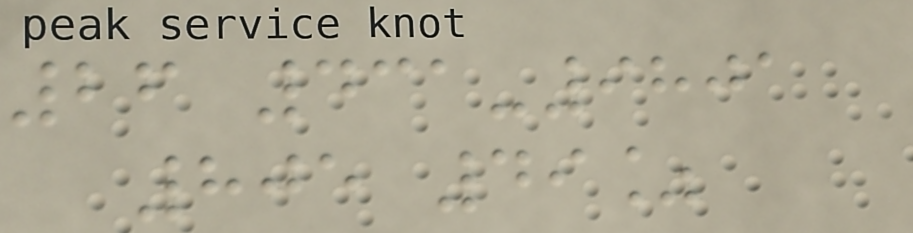26 431-9801
805 49%
